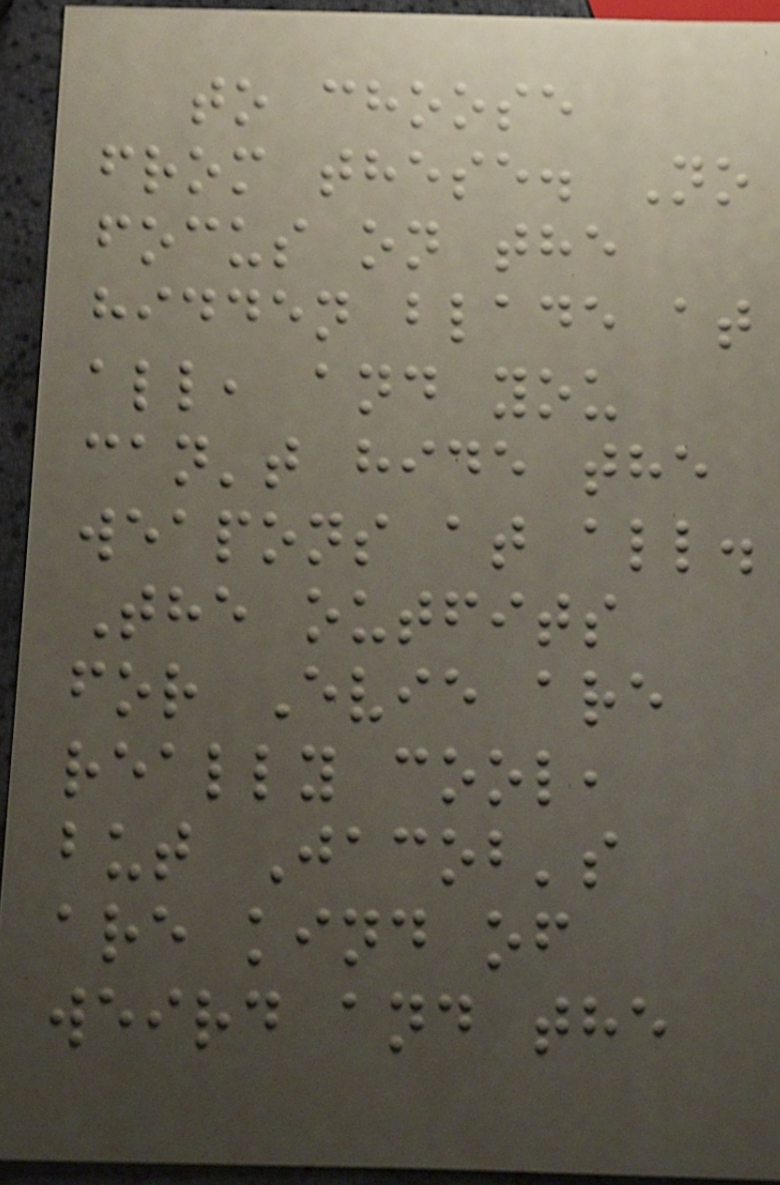to choose
from these. No
focus on the
hidden blade at
all, and you
can't hide the
weapons at all.
The outfits
for Evie are
really cool,
but Jacob's
are kind of
weird and the
